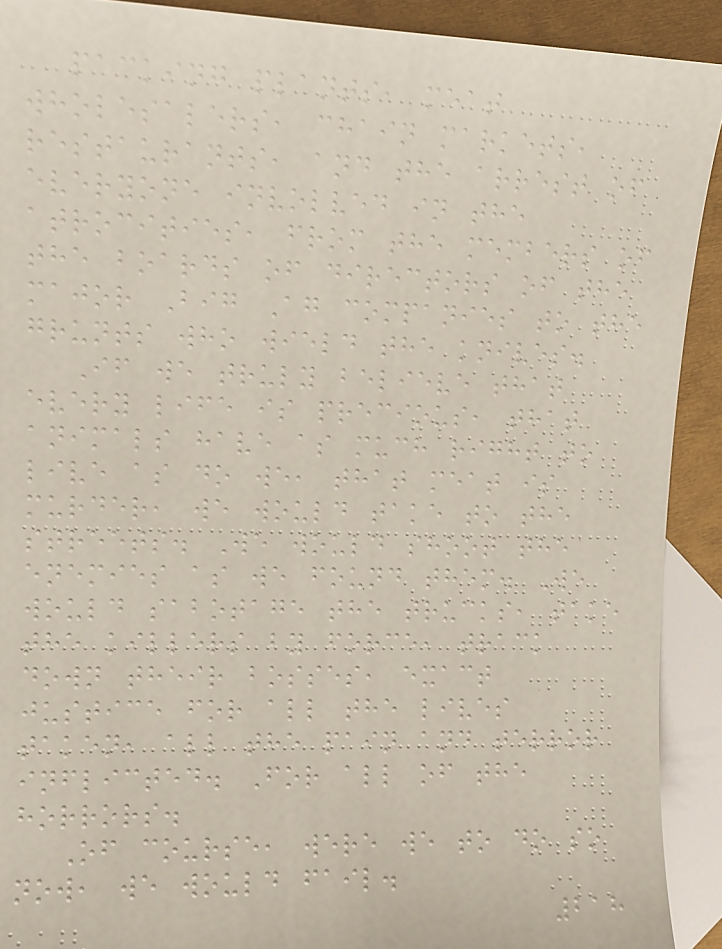packing plants, meat
wholesalers, chain markets,
restaurants, and the arrest of
everyone involved in the
atrocities, from the members of
the boards of directors of the
major Big Ag companies to the
grunts who wield the knives.
If we truly believe that
every life is precious, that
animals have as much right to
live as do we, that meat is
murder, we would take to the
streets. We would shoot the
enemies as we found them. We
would sabotage the trucks, take
the killers by force, track
down their bosses, exact
justice for all the lives
taken, all the pain and terror
inflicted. For all of the
horrors.
Of course, were we to do so
now, we would fail.
218
